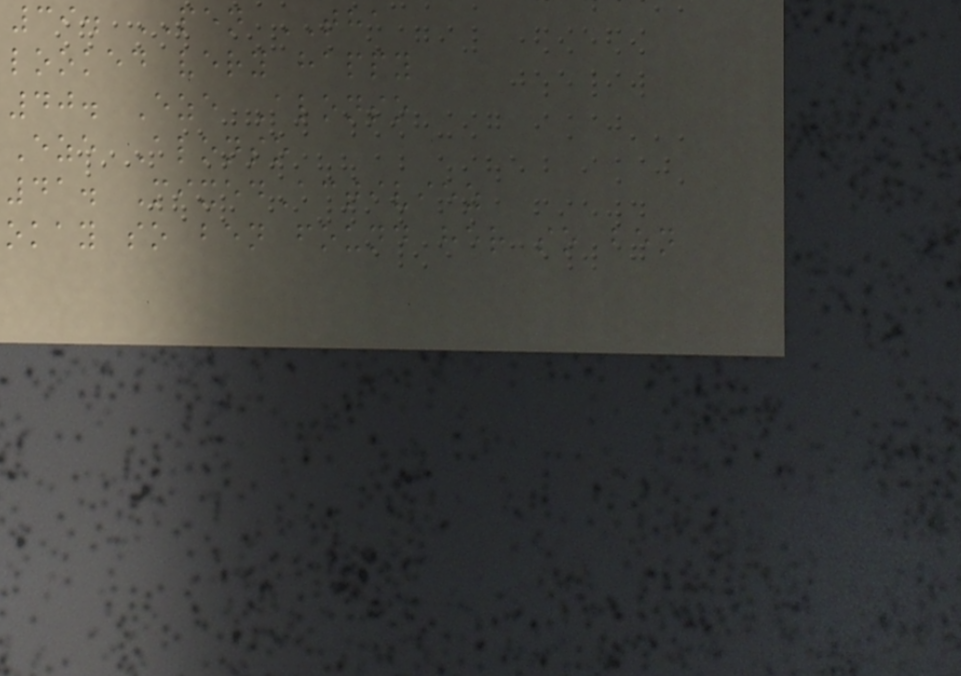39. PEN THA
looked very happy
40. Eze Alonso
Eze Alonso
41. MixedActiviez
okay so ben found her so ben
